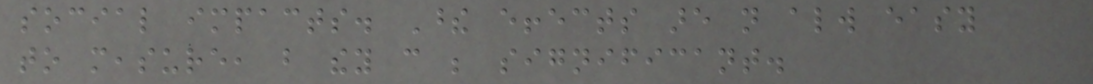social impacts. These effects are not always easy
to measure, but they can be significant.
